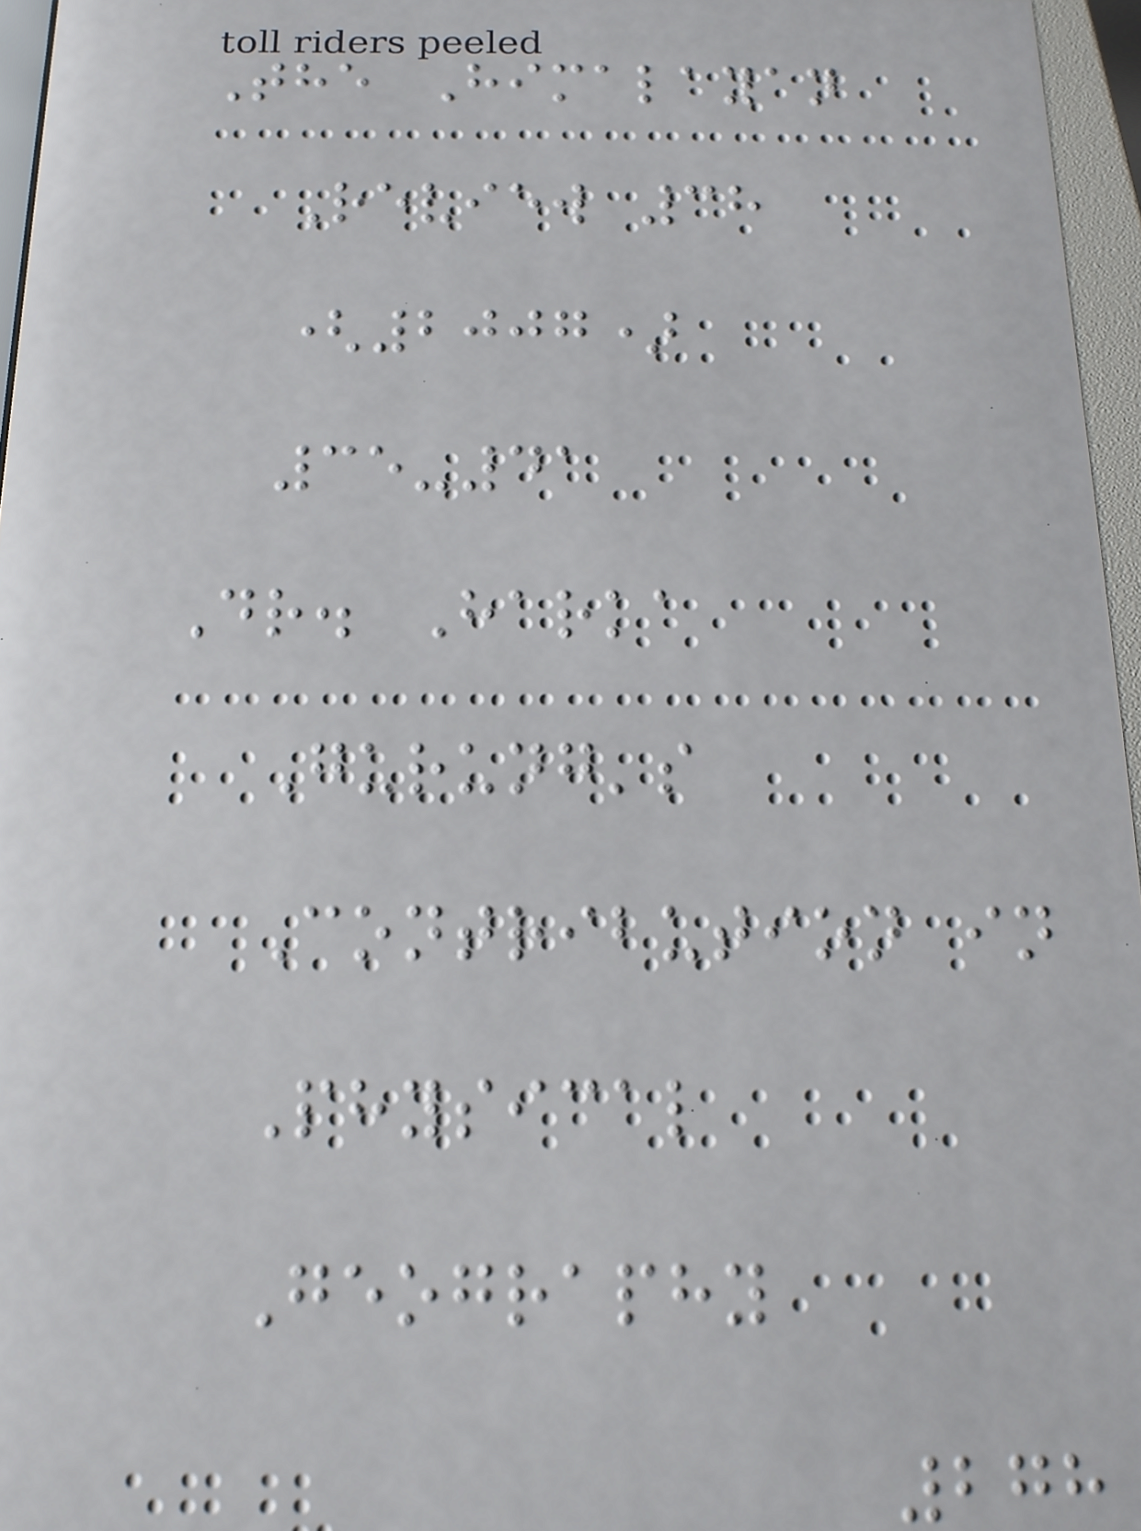The Himalayan
Review 38
(2007)
35-41
Dr. Harka
Gurung's
Contribution in
Physical
Geography
278
